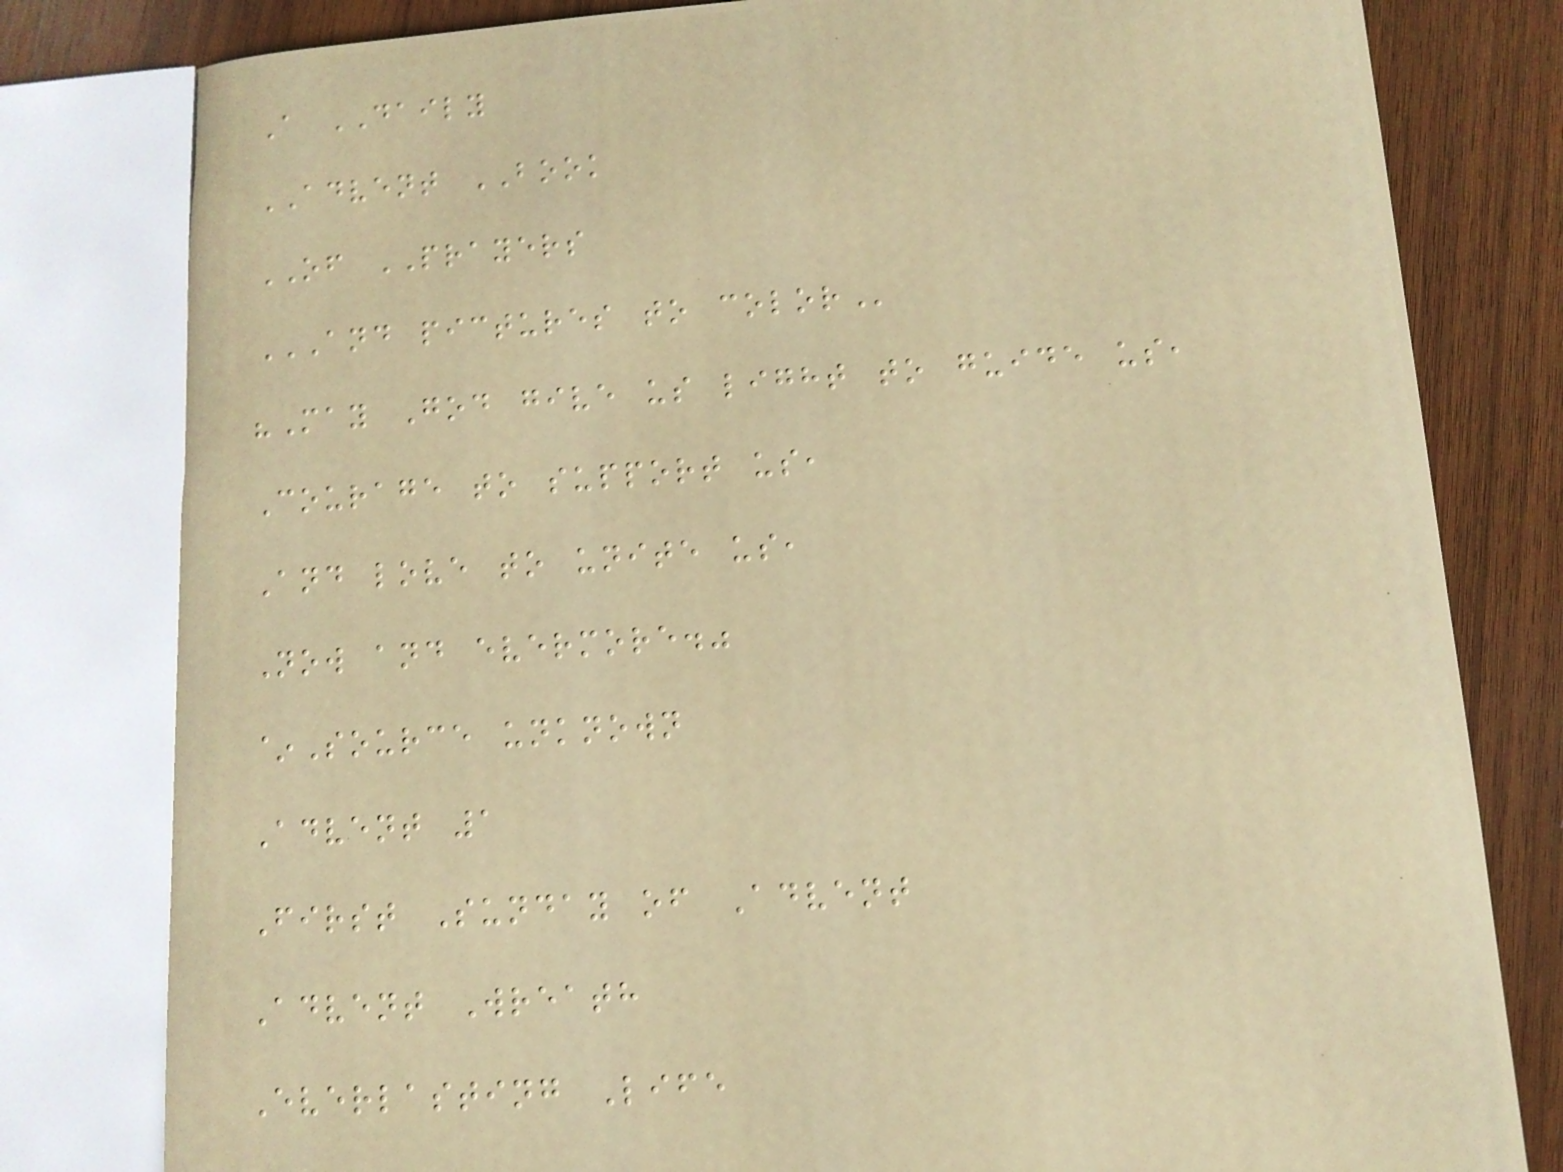A DAILY
ADVENT BOOK
OF PRAYERS
AND PICTURES TO COLOR
"May God give us light to guide us,
Courage to support us,
And love to unite us,
Now and evermore."
~Source unknown
Advent 1
First Sunday of Advent
Advent Wreath
Everlasting Life
